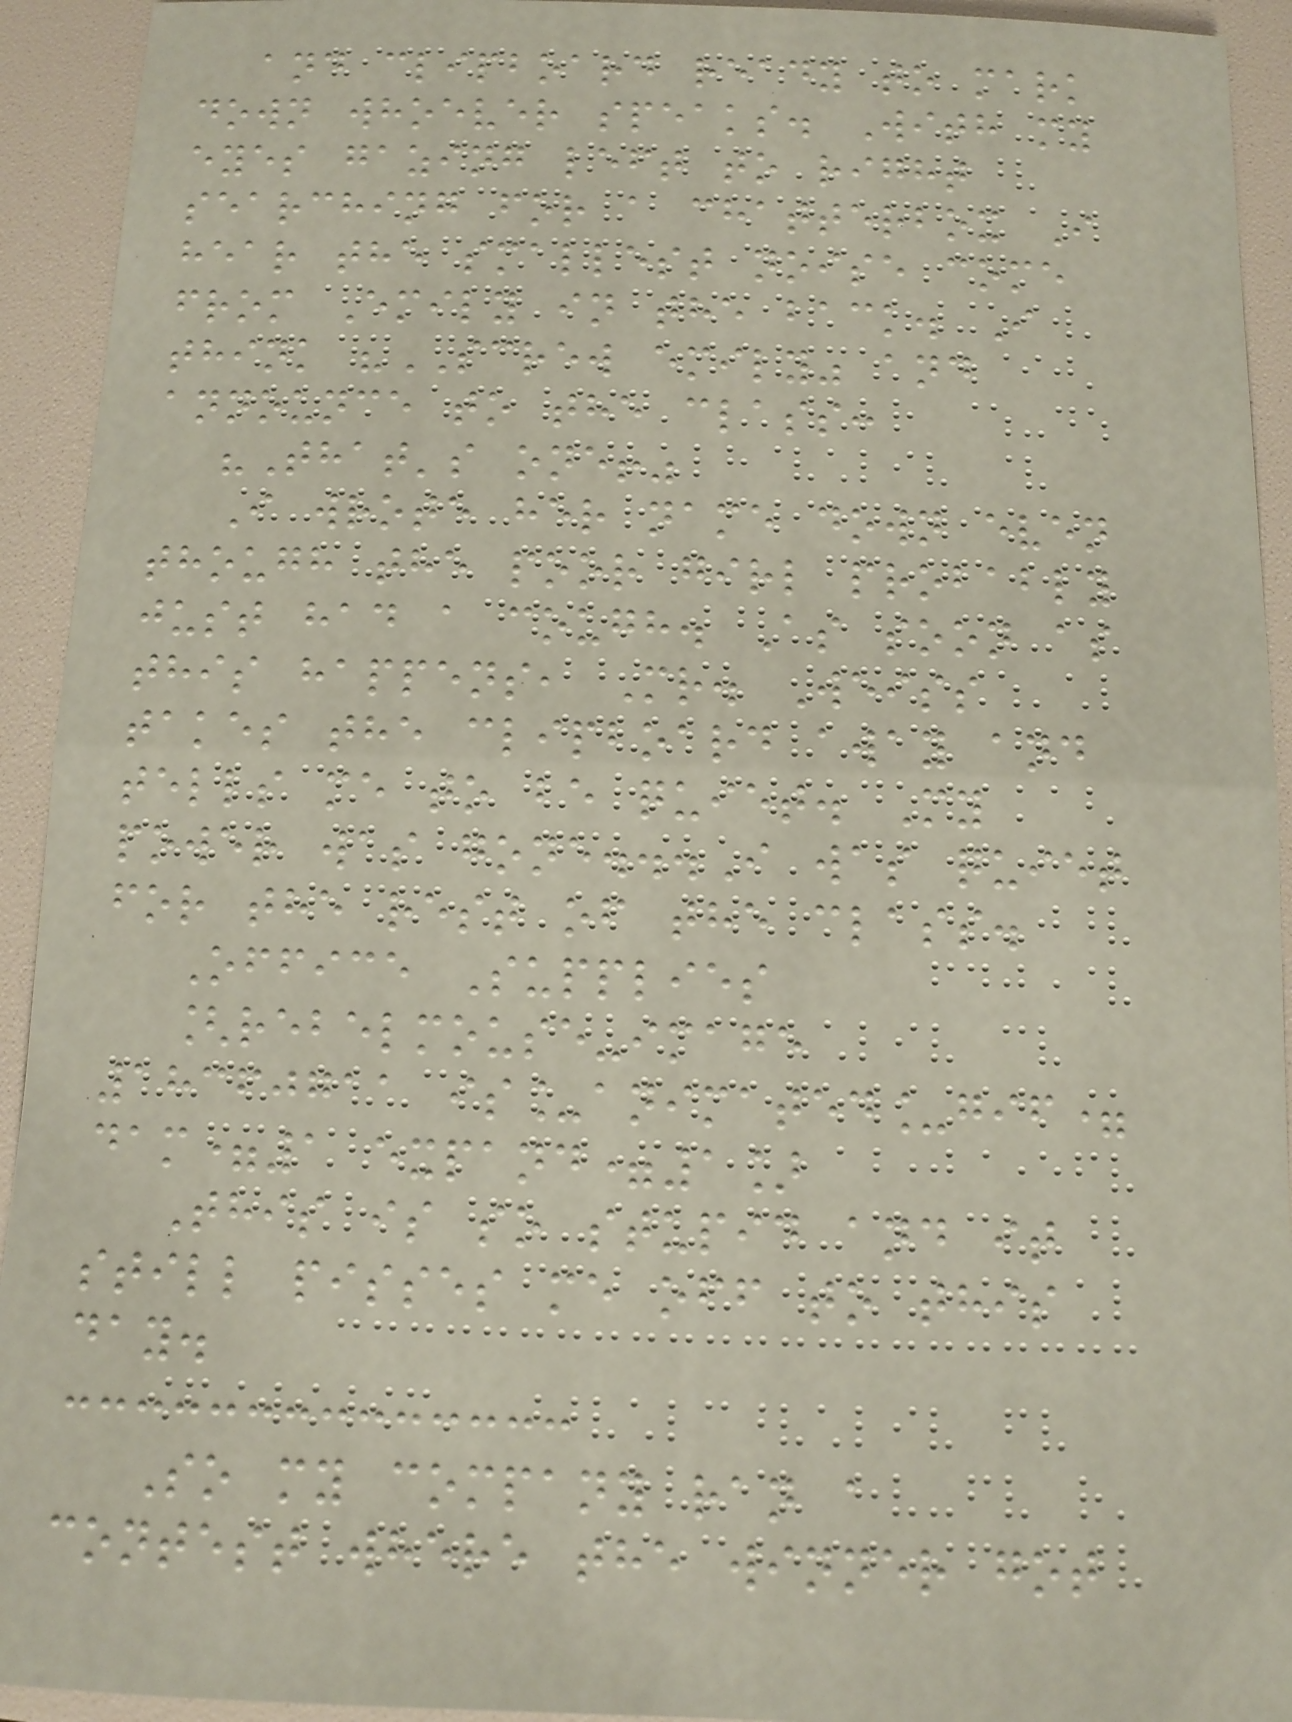and clipboard ready to mark
down whoever speaks. With my
eyes gazing left to right
searching for a chatterbox I
hear the smallest noise come
from Emily in the back. I
think "SCREW emily" and
announce to the class:
"That's one!"
I wrote her name down even
though the poor girl probably
just had a cough. As soon as
this happens, Mr. Weiss
takes the clipboard away and
tells me to be quiet. My
power was gone...I was quiet
for the rest of the class.
Office Supplies
[rebelmouse-image
18360711 is_animated_gif=
dam=1 expand=1]
This is so stupid and it
still pisses me off to this
day.
So my company ran a
contest where the winner got
